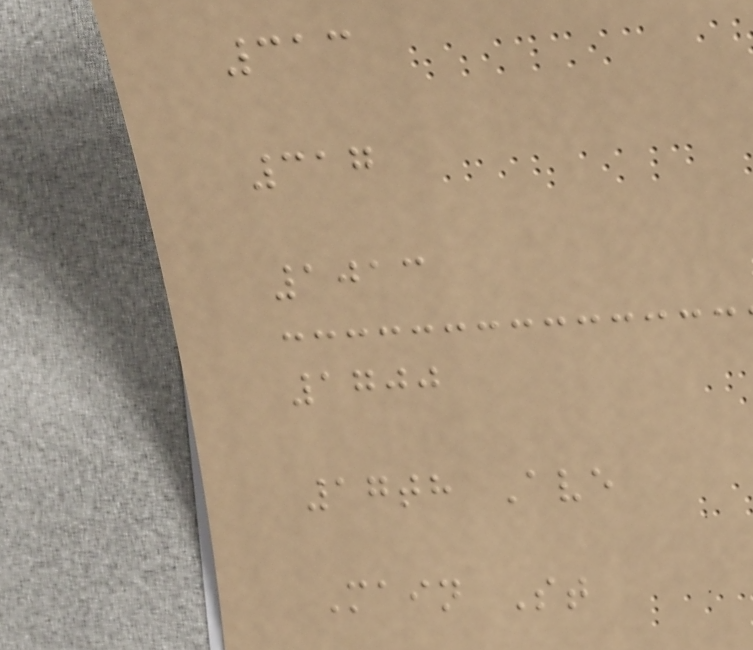313
317
1013
1700
17th Ave
Main St
